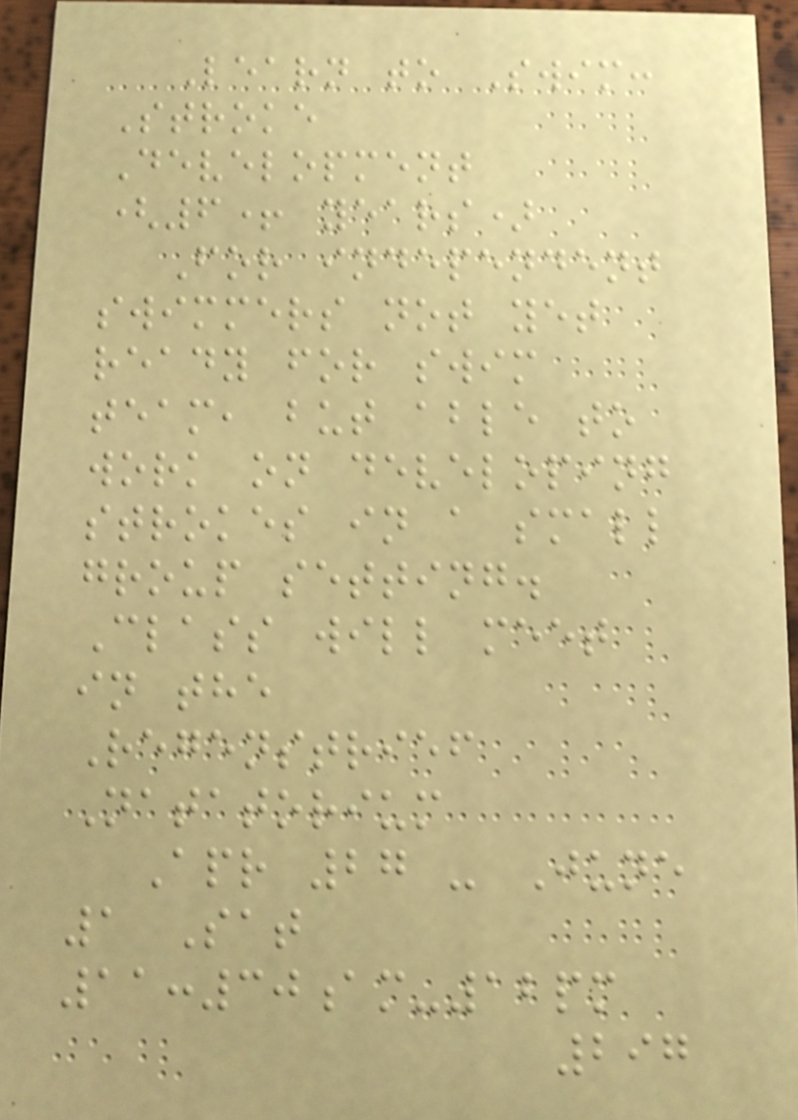Learn to Swim:
Stroke
Development
(6+ years)
For independent
swimmers not yet
ready for swim
team, but able to
work on developing
strokes in a small
group setting.
Class will meet
in the
Regenstrief
Natatorium
Apr 27 - June
1 Sat
11:30am-12pm
297
